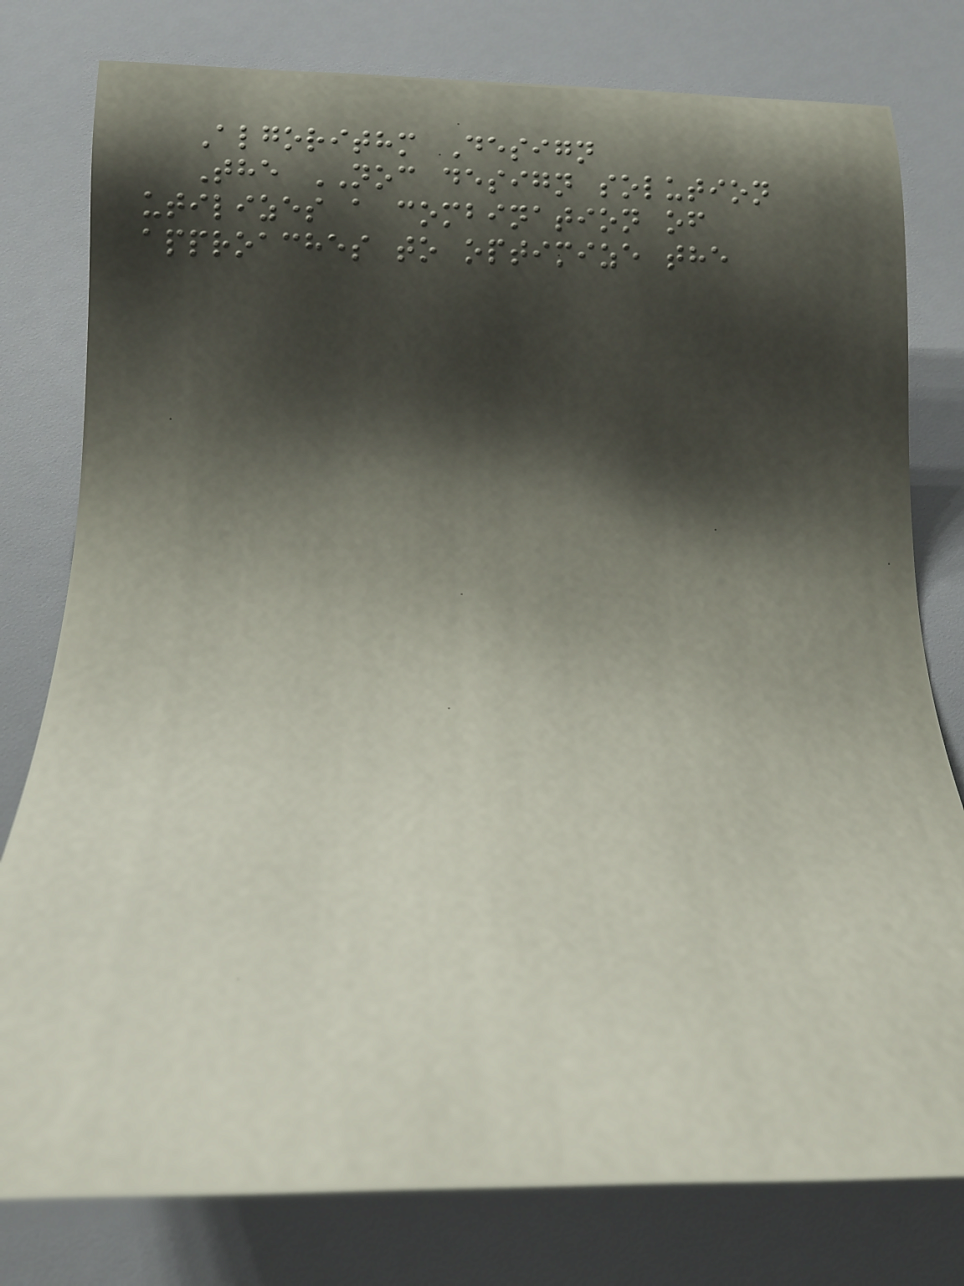Algorithm Design
The NOC design solution
utilizes a combination of
approaches to optimize the
